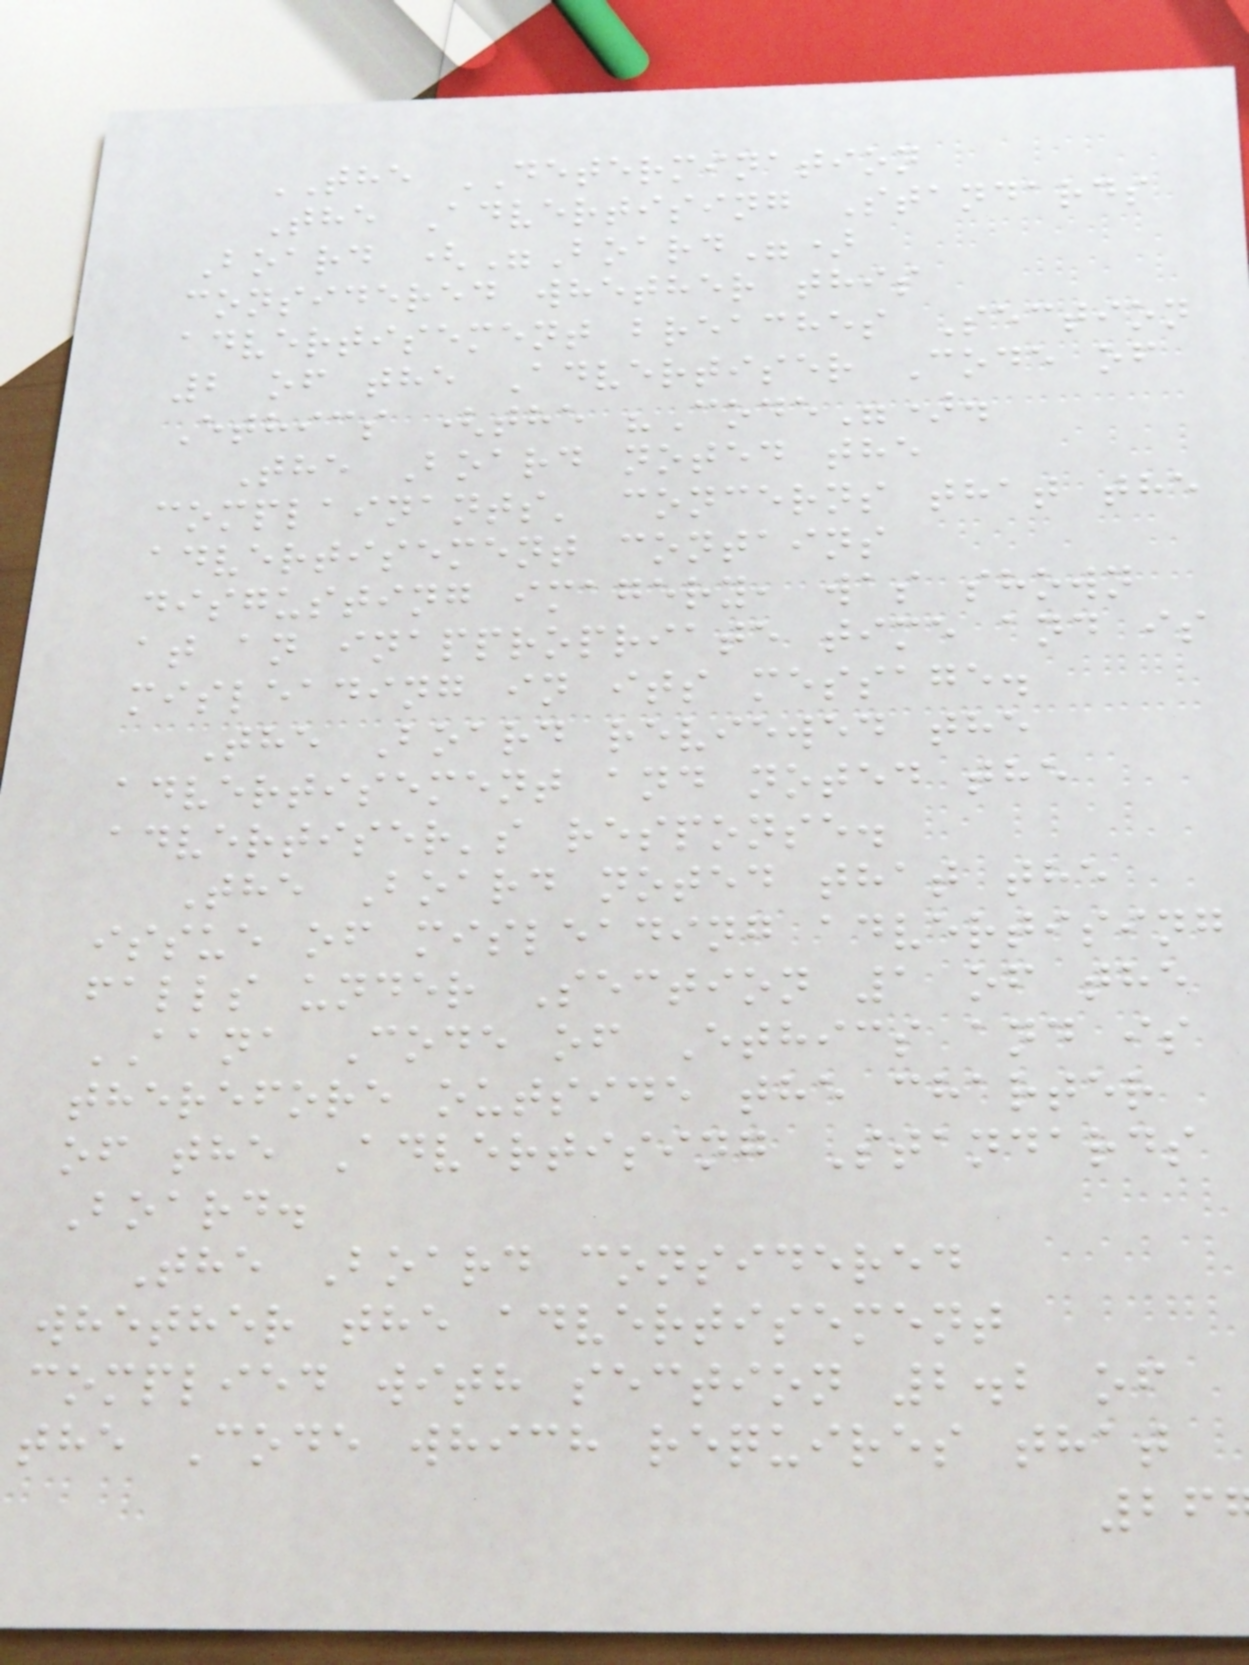THE DETERMINATION
The Advertising Standards
Board ("Board")
considered whether this
advertisement breaches Section
2 of the Advertiser Code of
Ethics (the "Code").
The Board noted the
complainants' concerns that the
advertisement contains
disgusting imagery, was shown
at an inappropriate time and is
misleading in its message.
The Board reviewed the
advertisement and noted the
advertiser's response.
The Board noted that the
issue of misleading advertising
falls under Section 1 of the
AANA Code of Ethics and is
therefore outside the charter
of the Advertising Standards
Board.
The Board considered
whether the advertisement
complied with section 2.2 of
the Code which requires that
